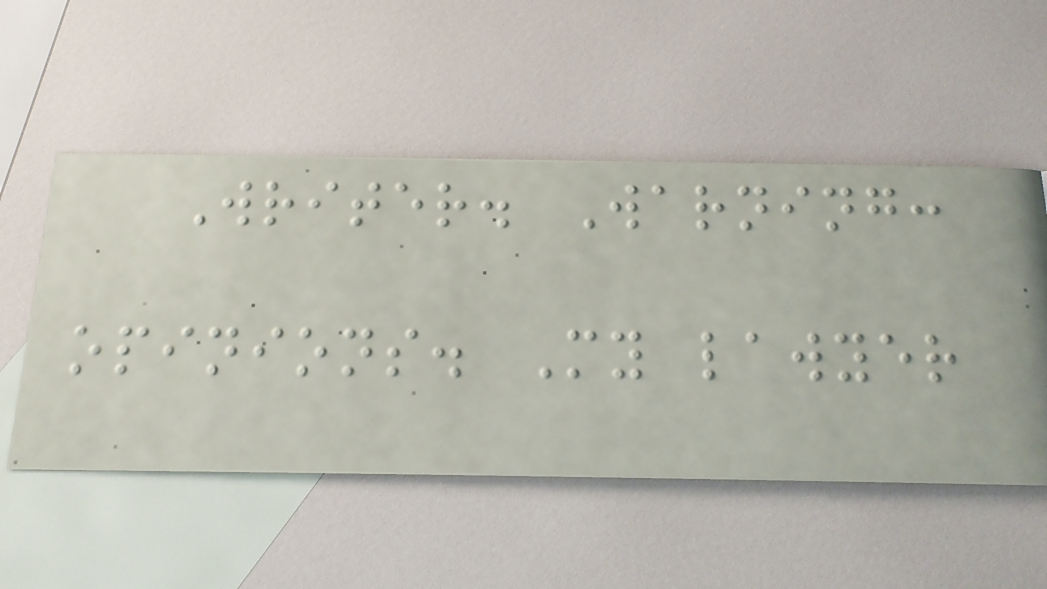Writer. Warning:
opinions. My lawyer
